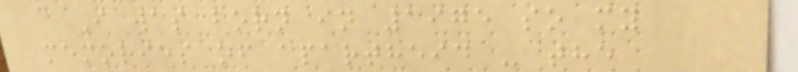I was born in 1975 so my
memories of apartheid - the
